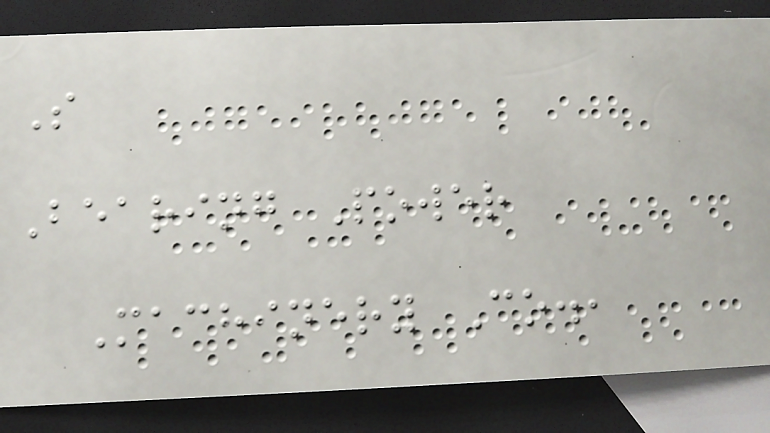S
Bearing Power
Machinery Co.,
